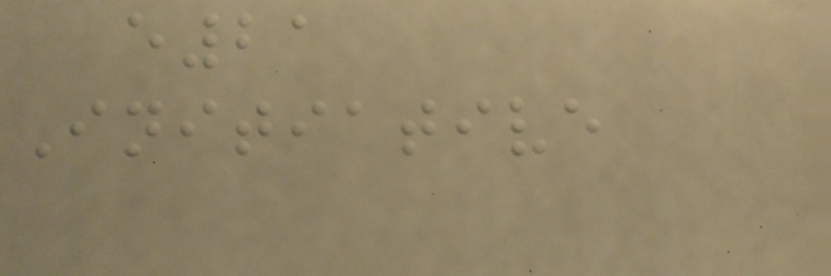e21
Initiative
